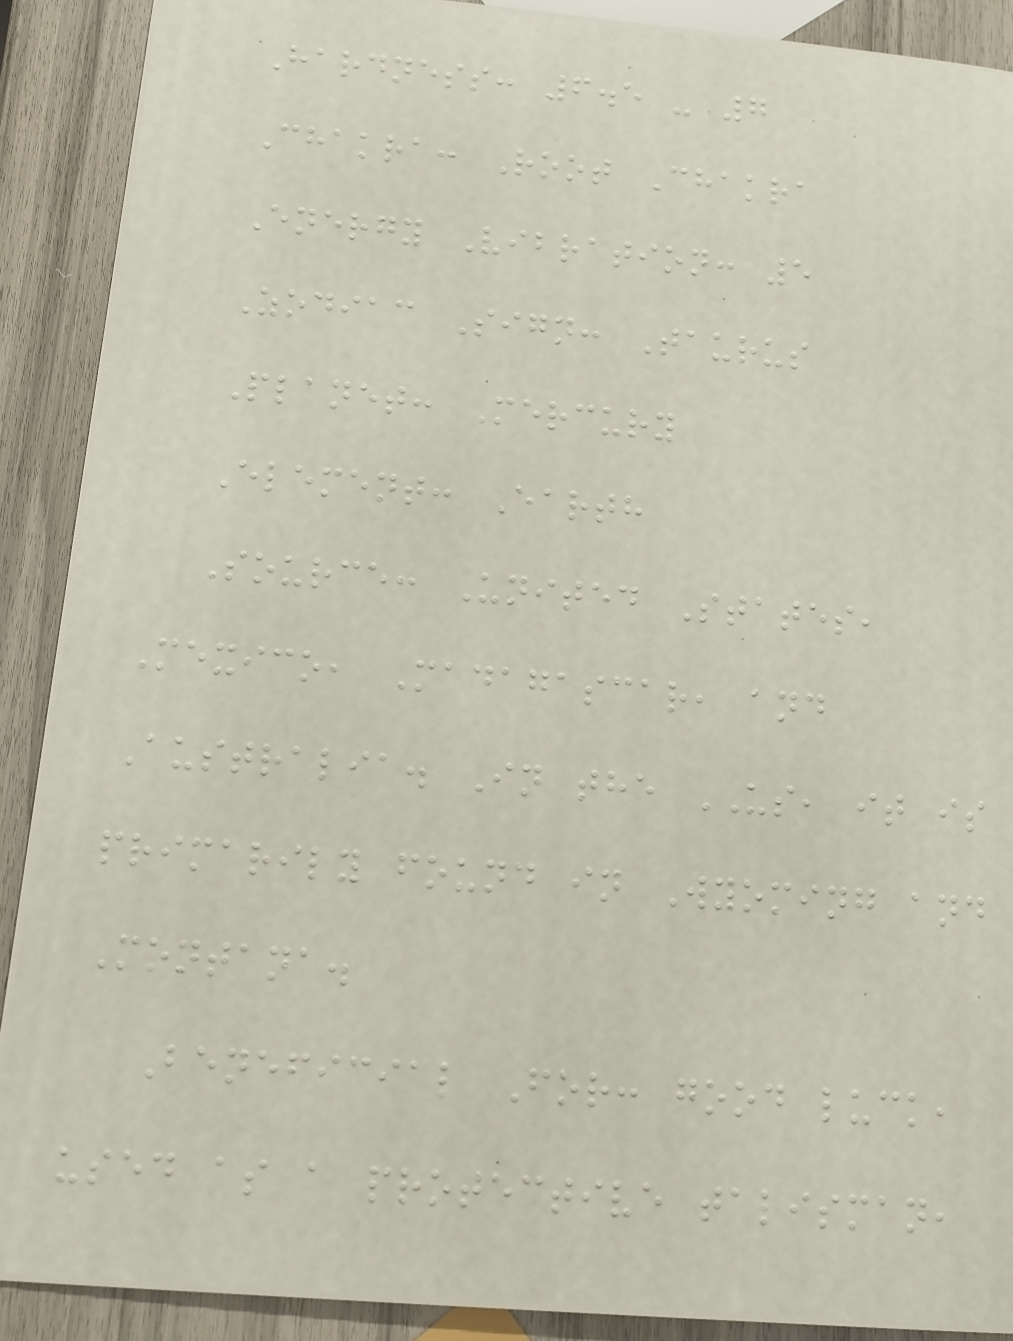Hardness: 6.5 - 7
Chakra: Root Chakra
Energy Vibration: 5
Zodiac Sign: Taurus
Planet: Mercury
Element: Earth
Source: United States,
Mexico, Madagascar, and
Australia. In the US, it is
primarily found in Wyoming and
Montana.
Beneficial For: good luck,
used as a protective talisman,
